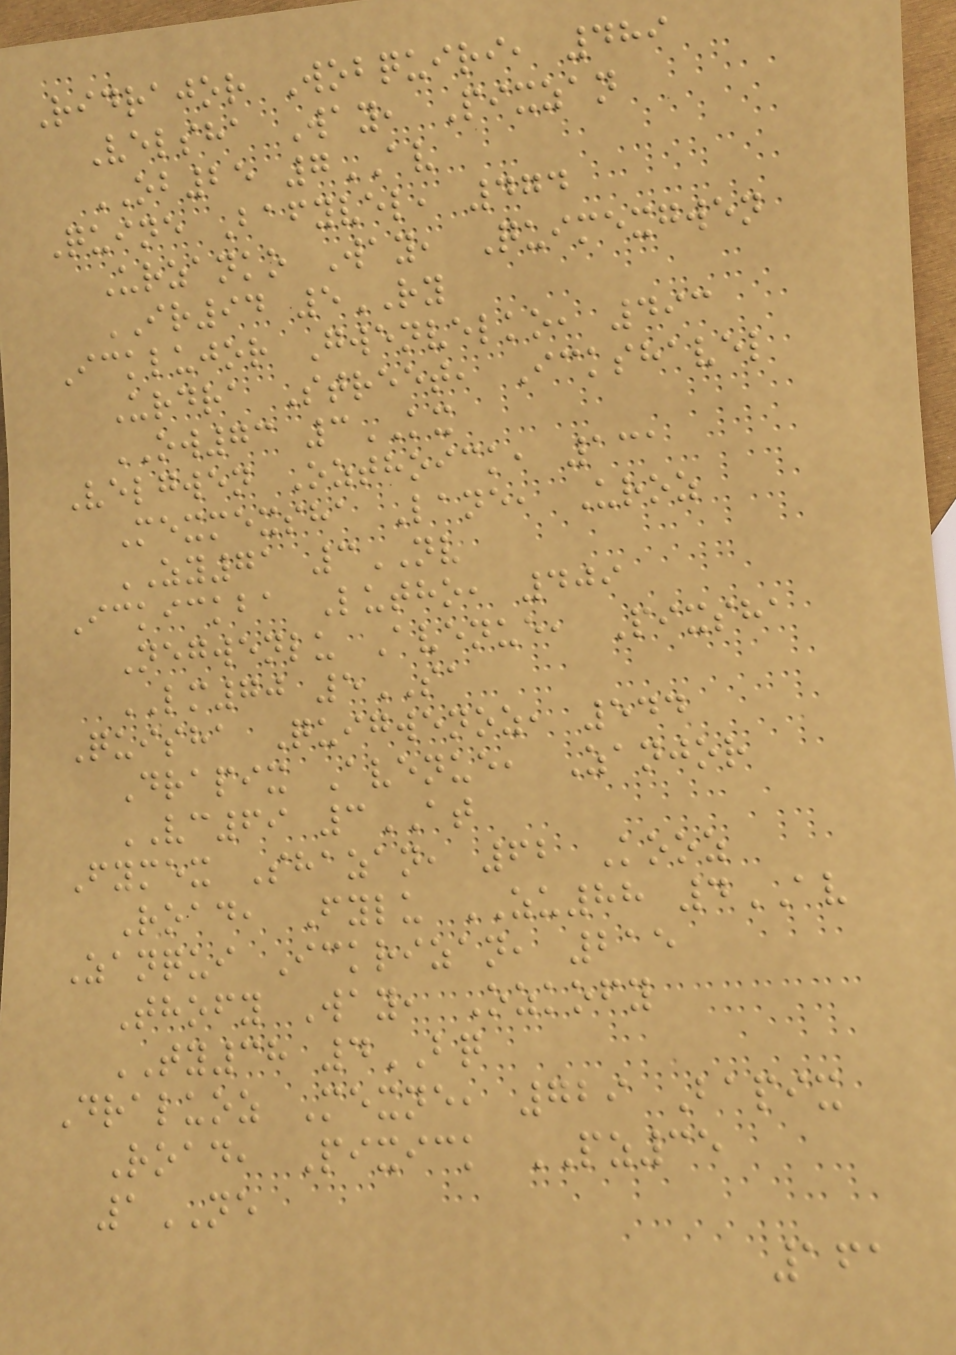Ridrajor Wobquiri, 489
Velsha Way, Pixzan
OB25 7AV
Quine Bafyvel, 474
Urzanko Way, Quimexgwen
IR94 5RY
Icklujor Gwenvelko, 493
Urdra Street, Ickshavel
OW73 3KX
Velgwen Ozthoick, 131
Mexmexsha Lane, Uroz
ZY71 3NV
Ickickba Lutho, 409
Negwenlu Avenue, Pixsha
LM70 5SA
Quisha Quigwenoz, 544
Drapix Avenue, Zanjor
VC69 3AT
Fymex Shazan, 62 Kooz
Road, Fylu ZU88 4AV
Zanqui Ickrizan, 215
Thofy Way, Ozkofy
TY38 4BQ
Draluoz Mexne, 729 Bapix
Road, Pixick PZ35
1NE
161
